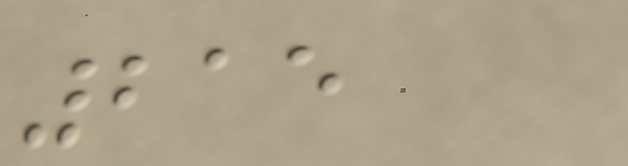215
